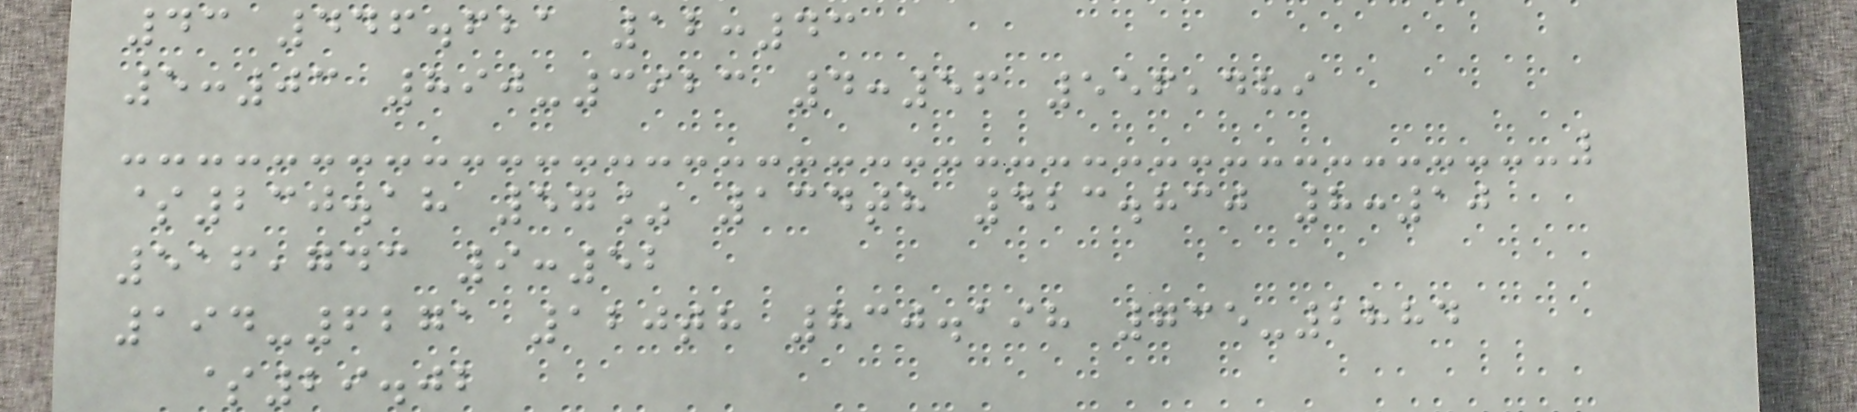43 446.621 12:43
5:03 890-3923 4:56 556,489
$230.18 57% 134th 423.830 8:10
516,743 9:52
194-6271 120th 830.198 735-2884
$29.02
